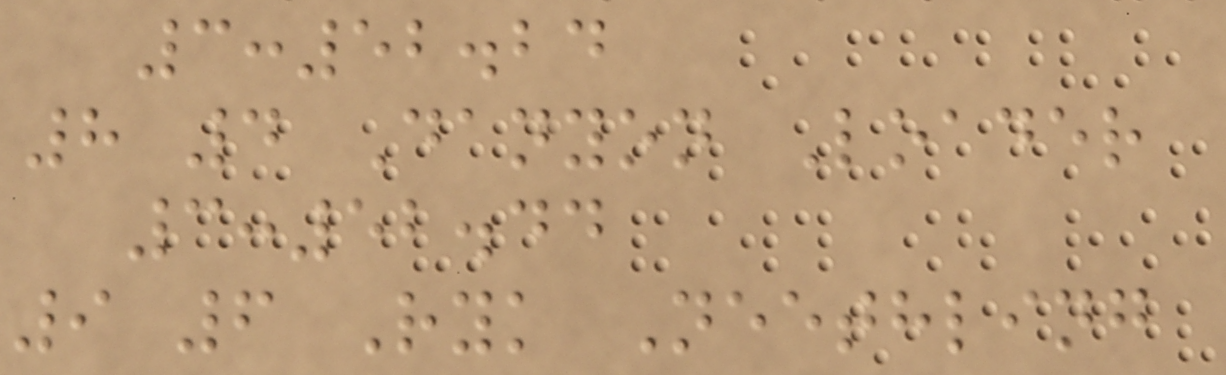3:52.24
8 4 Danyon Loader
3:52.44
9 6 Ryk Neethling
